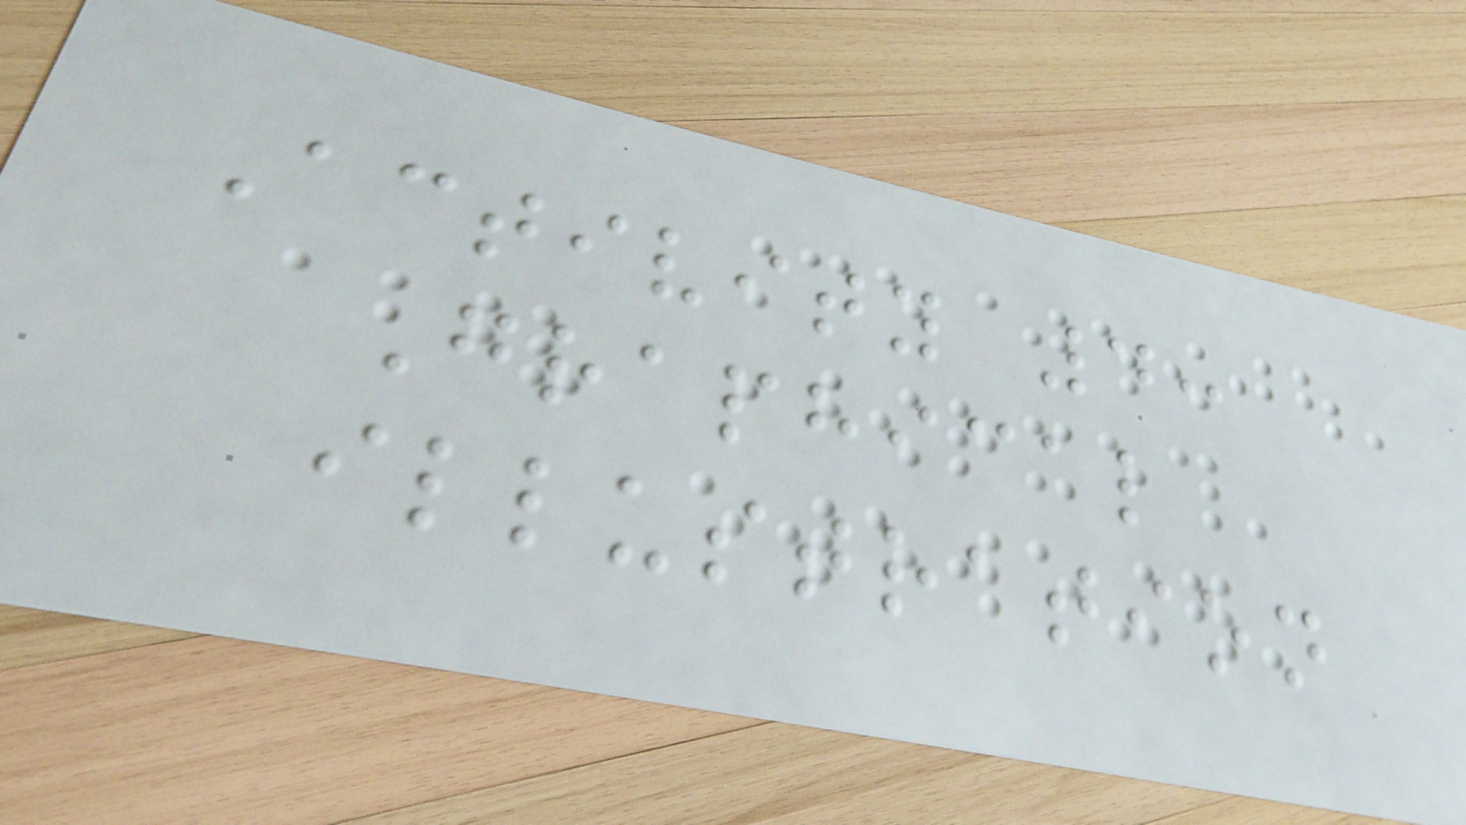Activity 4:
Graphical
illustration
